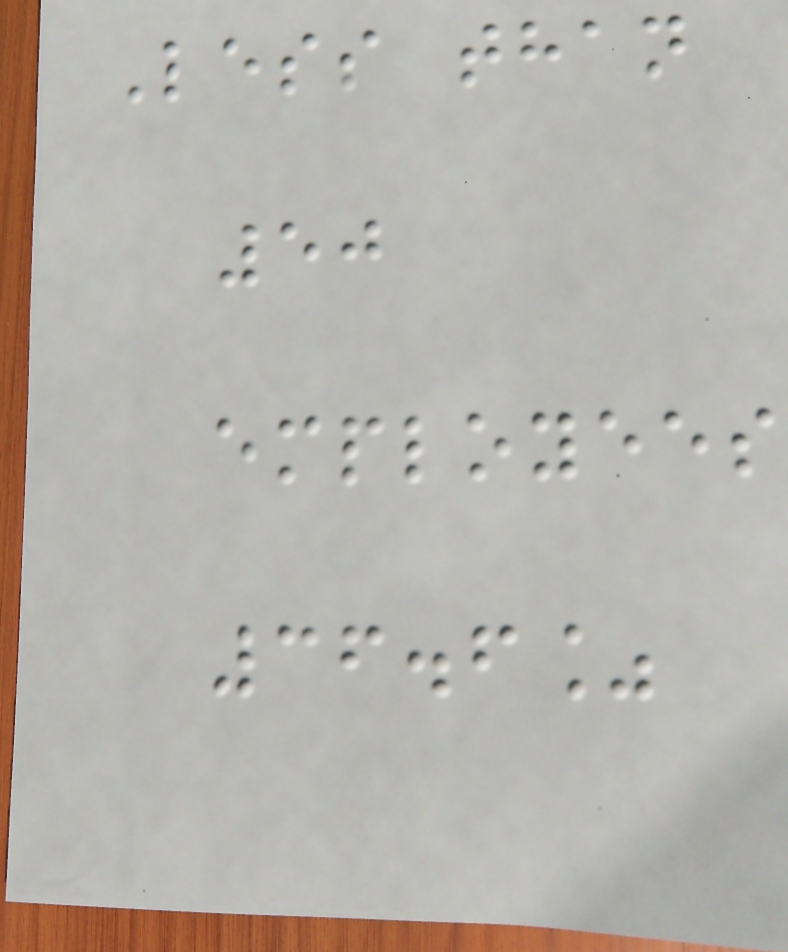Less than
50
employees
36.6%
